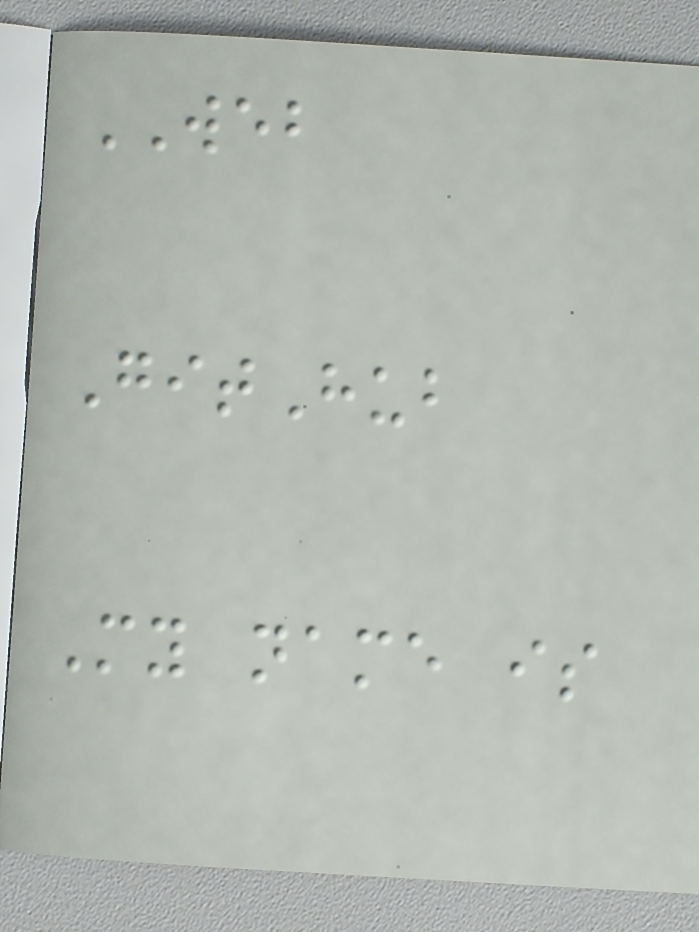WEB
GitHub
My name is
